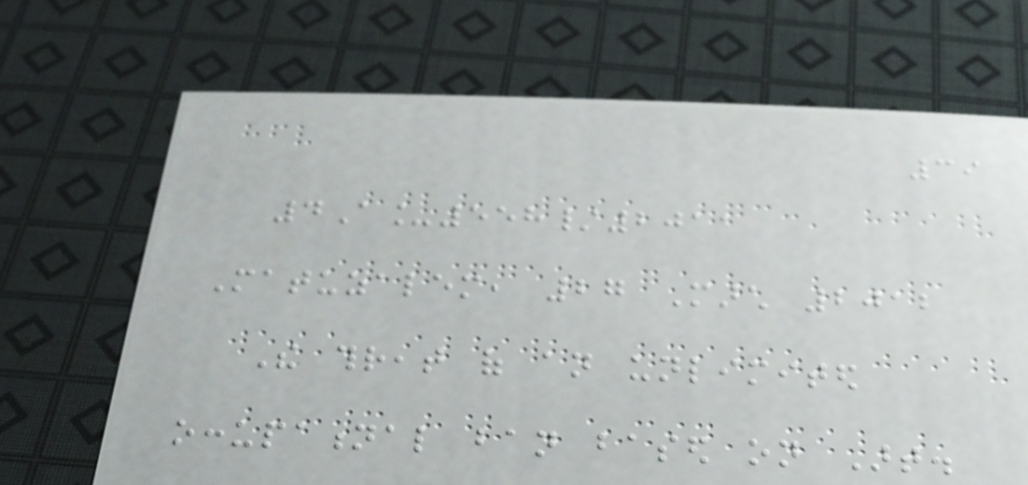39
4A_558/2011
Matuzalem, 27 March 2012
The threat of an unlimited
occupational ban based on Art.
